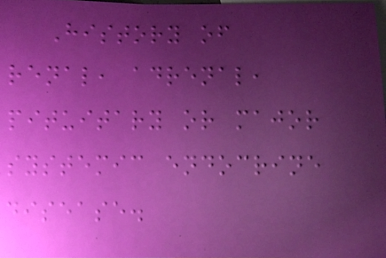History of
renal, adrenal,
pituitary or major
systemic endocrine
disease.
